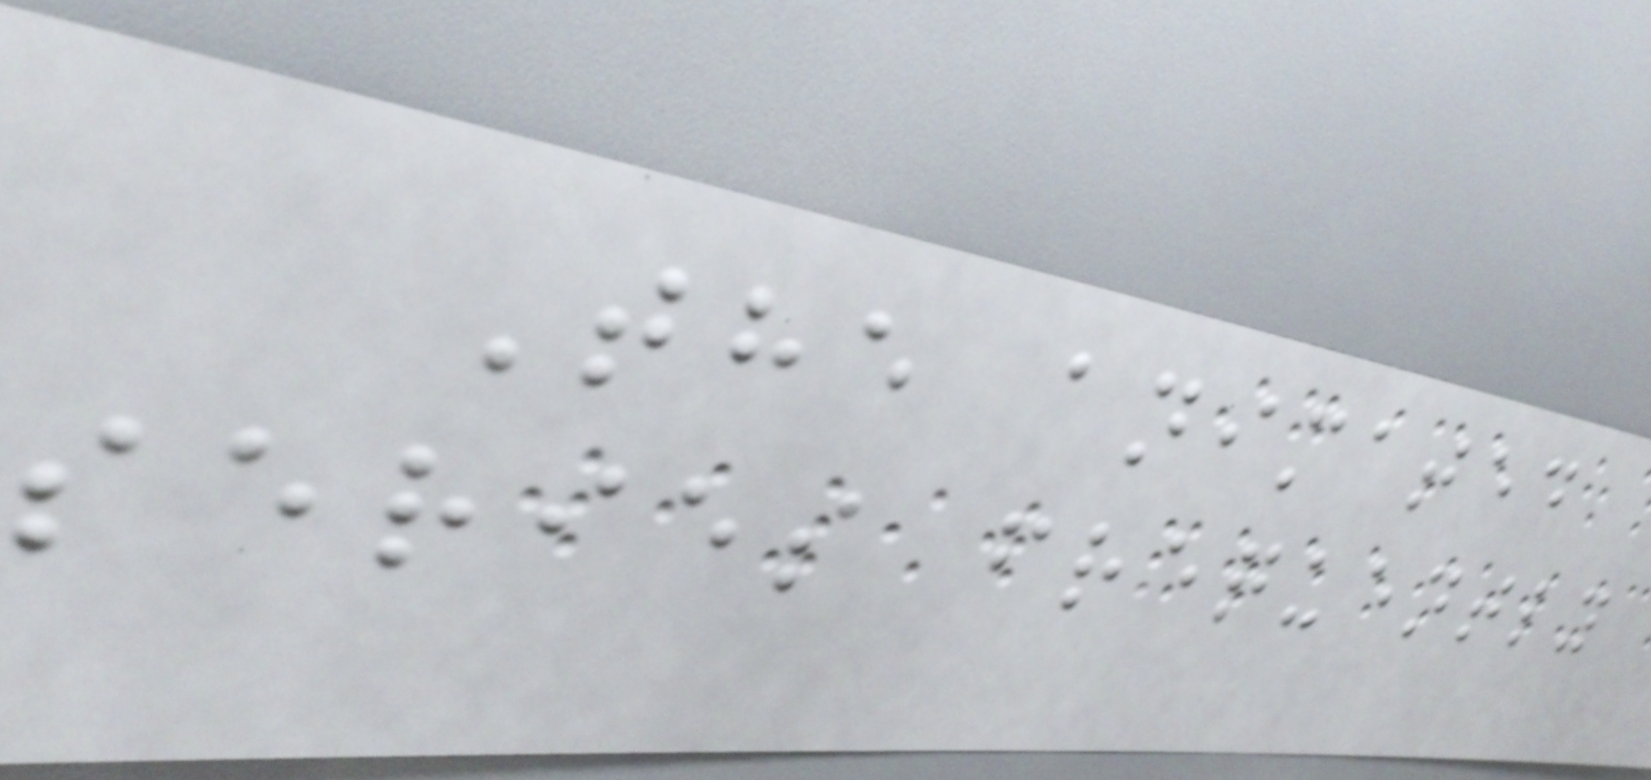The animated
series frequently
